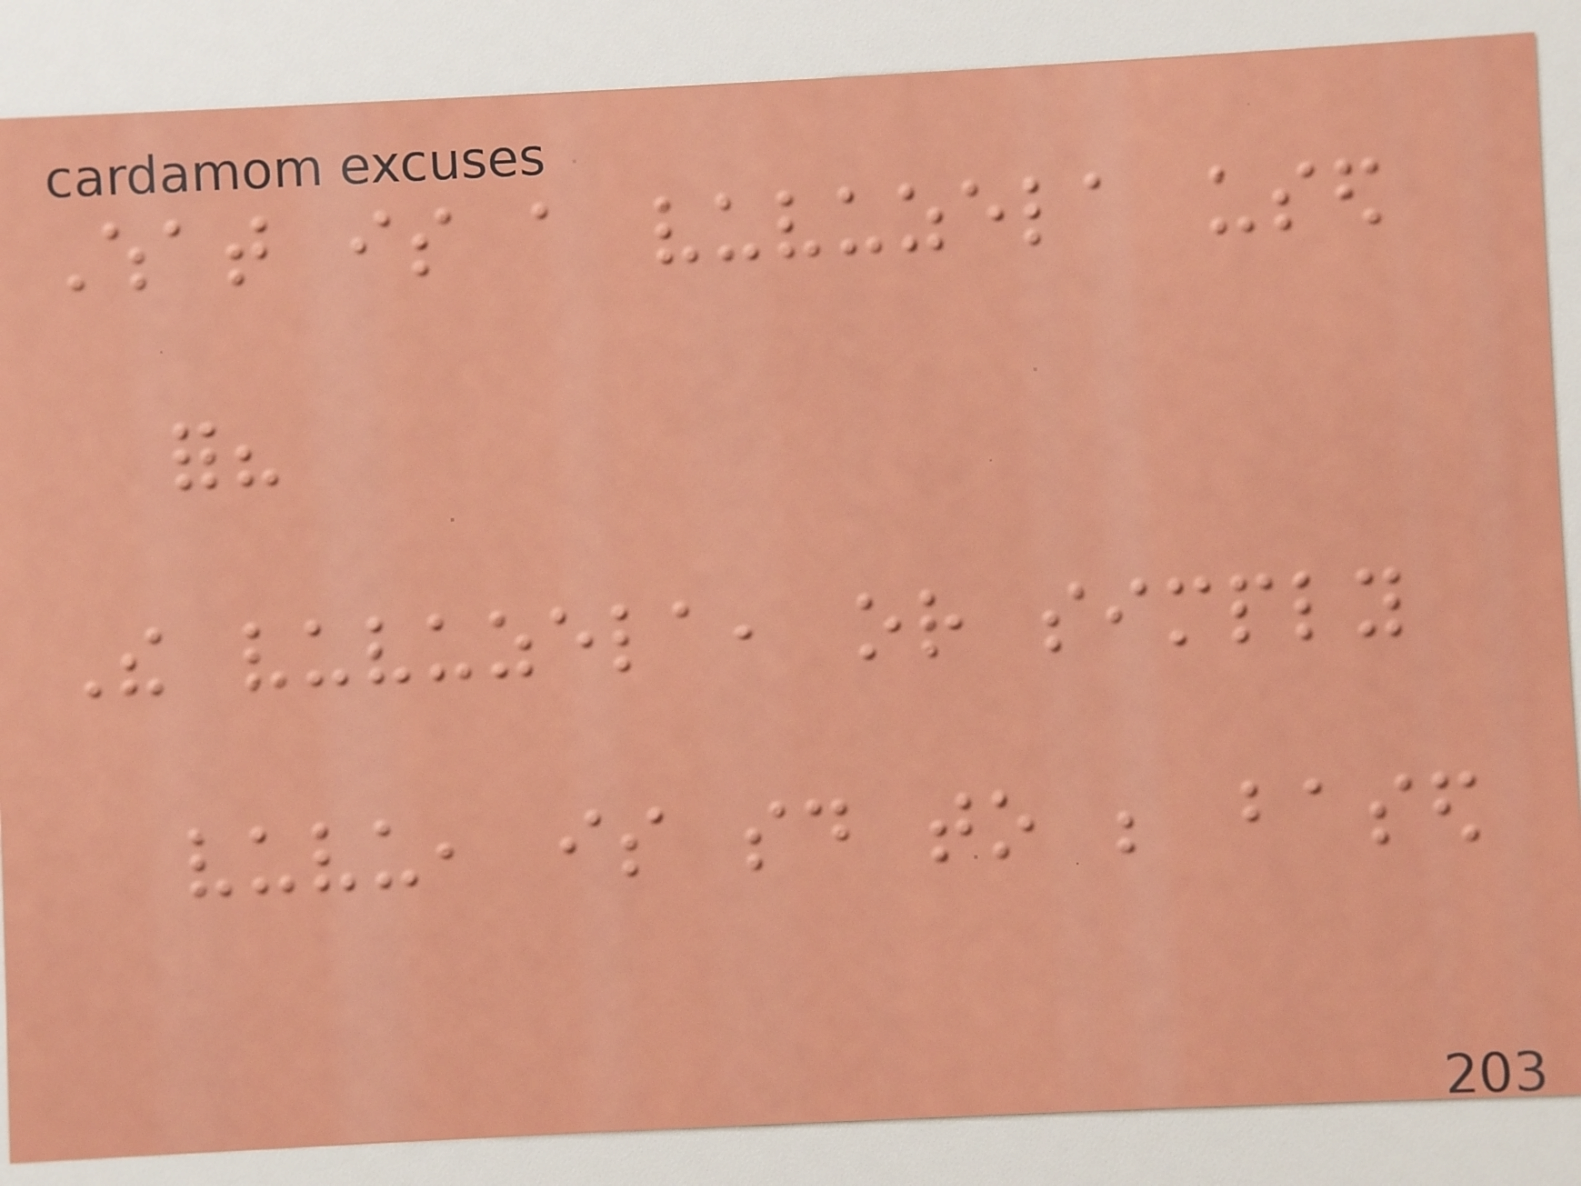What is a vuvuzela used
for?
The vuvuzela, or simply
vuvu, is said to be based
